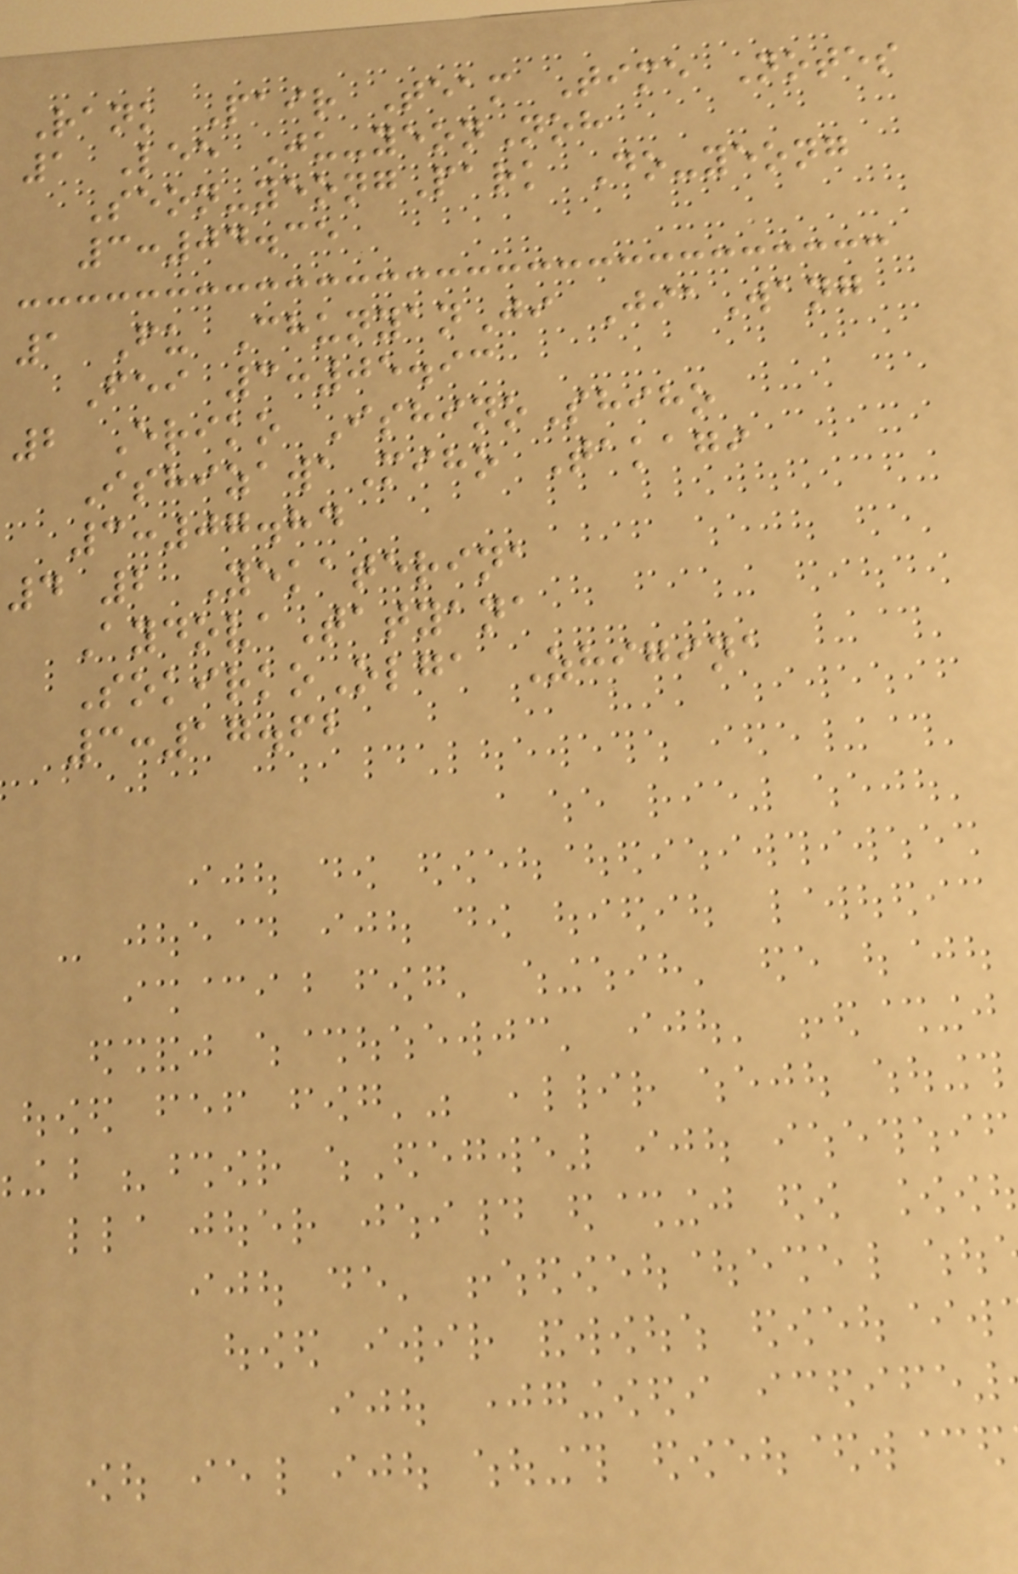Rank Pair Team Time Notes
1 Lee Ju-yeonNoh
Seon-yeongPark Do-yeong
3:04.35
1 Fu ChunyanJi JiaWang
Fei 3:05.93
2 Eriko IshinoShiho
IshizawaMiho Takagi
3:07.84
4 2 Yekaterina
AydovaTatyana
SokirkoOlga Zhigina
3:17.62
